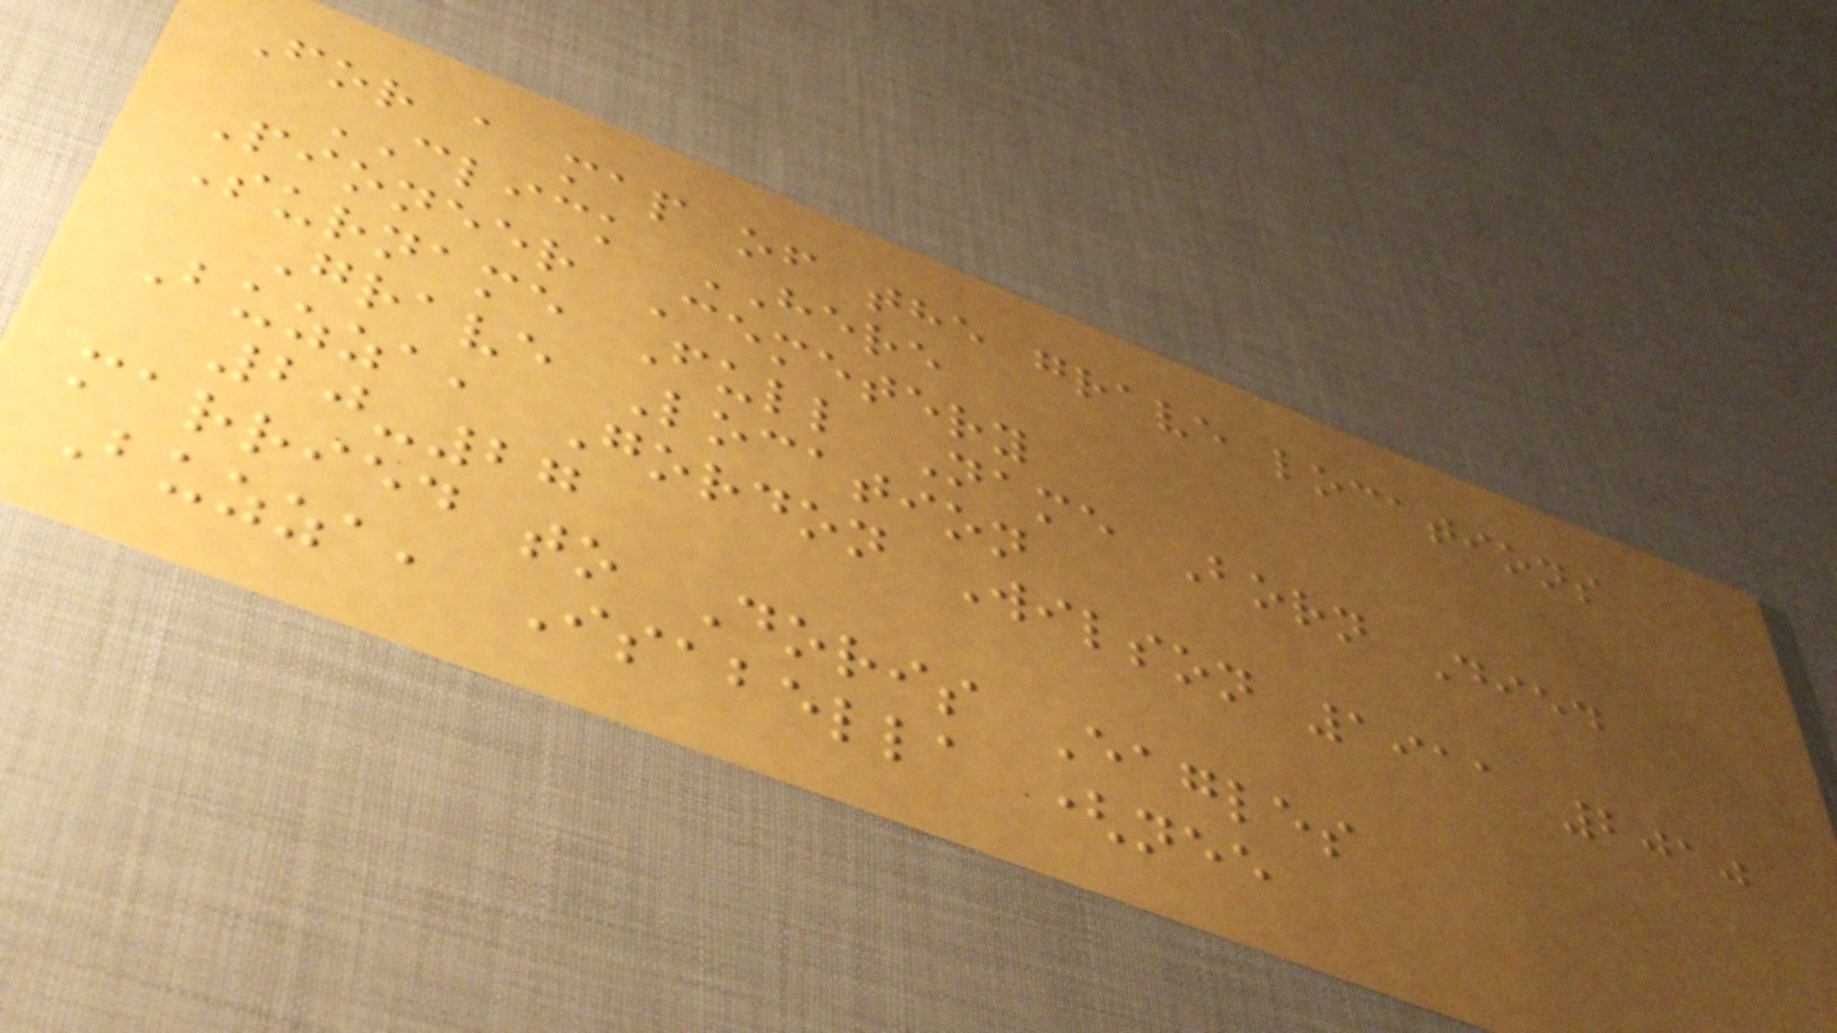For a map of the grave locations
CLICK HERE
Pioneer Cemetery
Surname Full Name Born Died
Grave Location
Buzza, Gordon Wilson 1911 2010
20-27
married to Doris Eagles
Buzza, Isabella (nee
